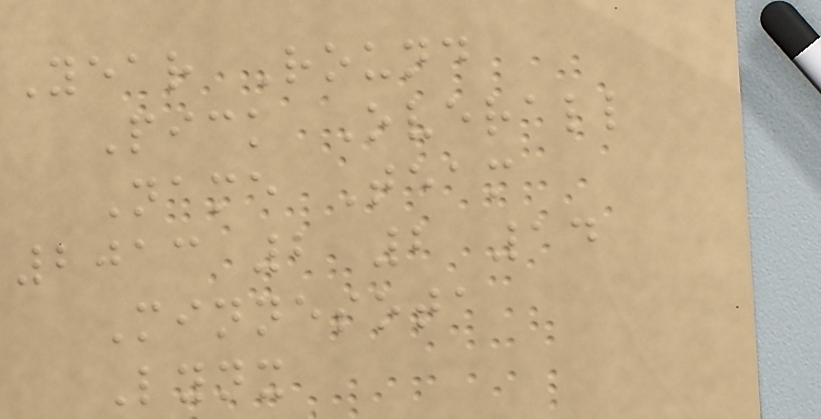Year Round
Pick Overall
Name Team
2013 2 2 14
Minnesota
Lynx
